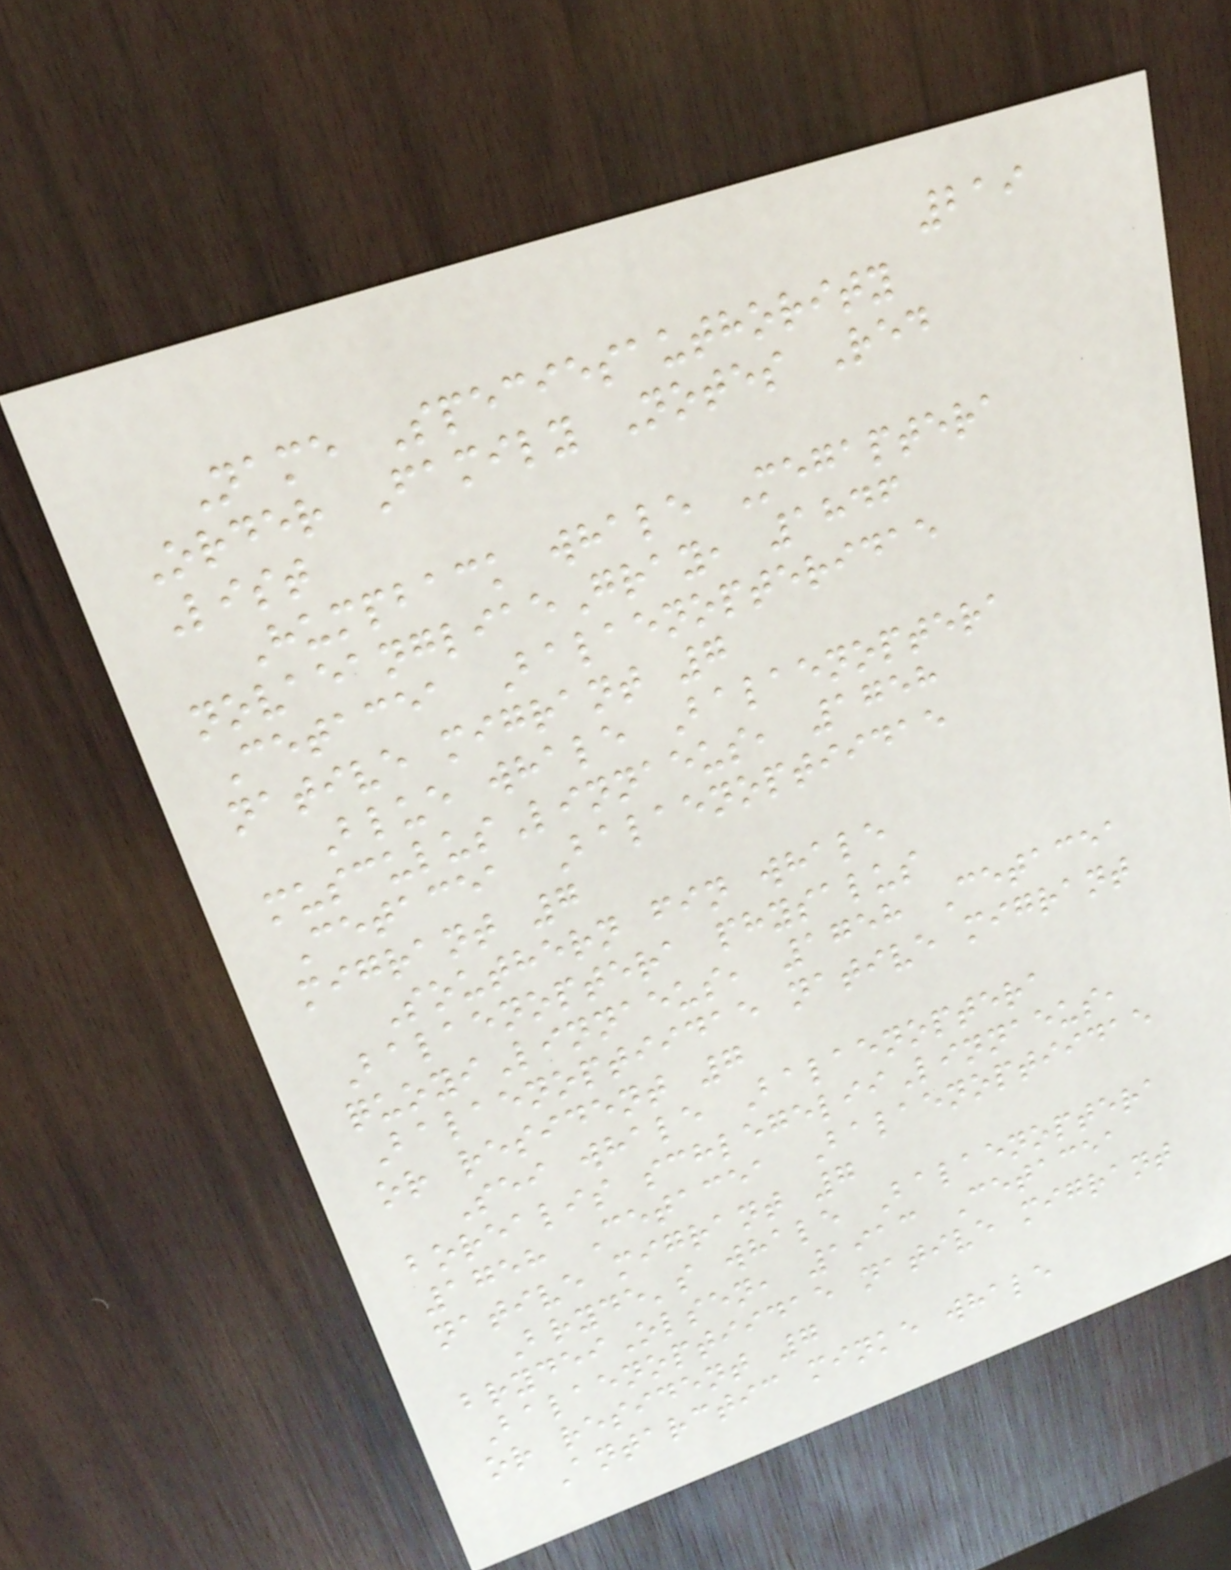219
Name Speciesauthority
Order Family Notes Red
List
Humpback whale Megaptera
novaeangliaeGray, 1846
Cetacea Balaenopteridae
native migrant 7
Blue whale Balaenoptera
musculusLinnaeus, 1758
Cetacea Balaenoptiidae
migrant 7
Southern fin whale
Balaenoptera physalus
quoyiLinnaeus, 1758 Cetacea
Balaenoptiidae native migrant
or resident 7
Sei whale Balaenoptera
borealis schlegeliiLinnaeus,
1758 Cetacea Balaenoptiidae
native migrant 7
Bryde's whale Balaenoptera
brydeiOlsen, 1913 Cetacea
Balaenoptiidae native migrant
or resident 7
Antarctic minke whale
